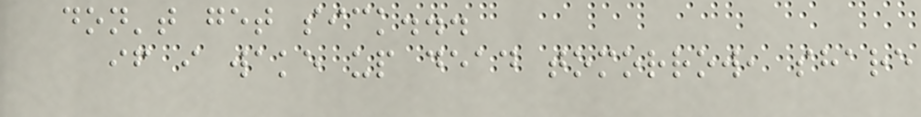don't get sick...
if i wake up dead tomorrow, share
